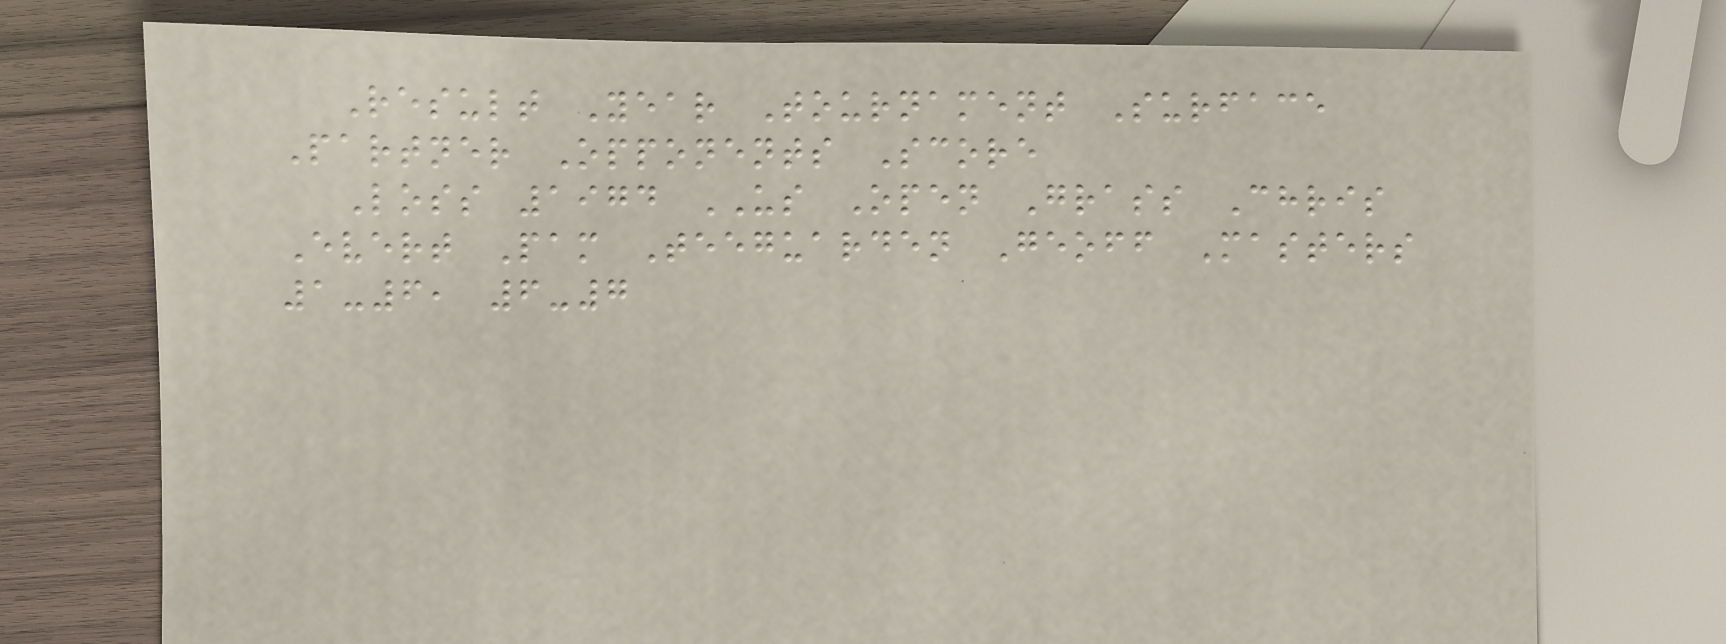Result Year Tournament Surface
Partner Opponents Score
Loss 1974 US Open Grass Chris
Evert Pam Teeguarden Geoff Masters
1-6, 6-7
